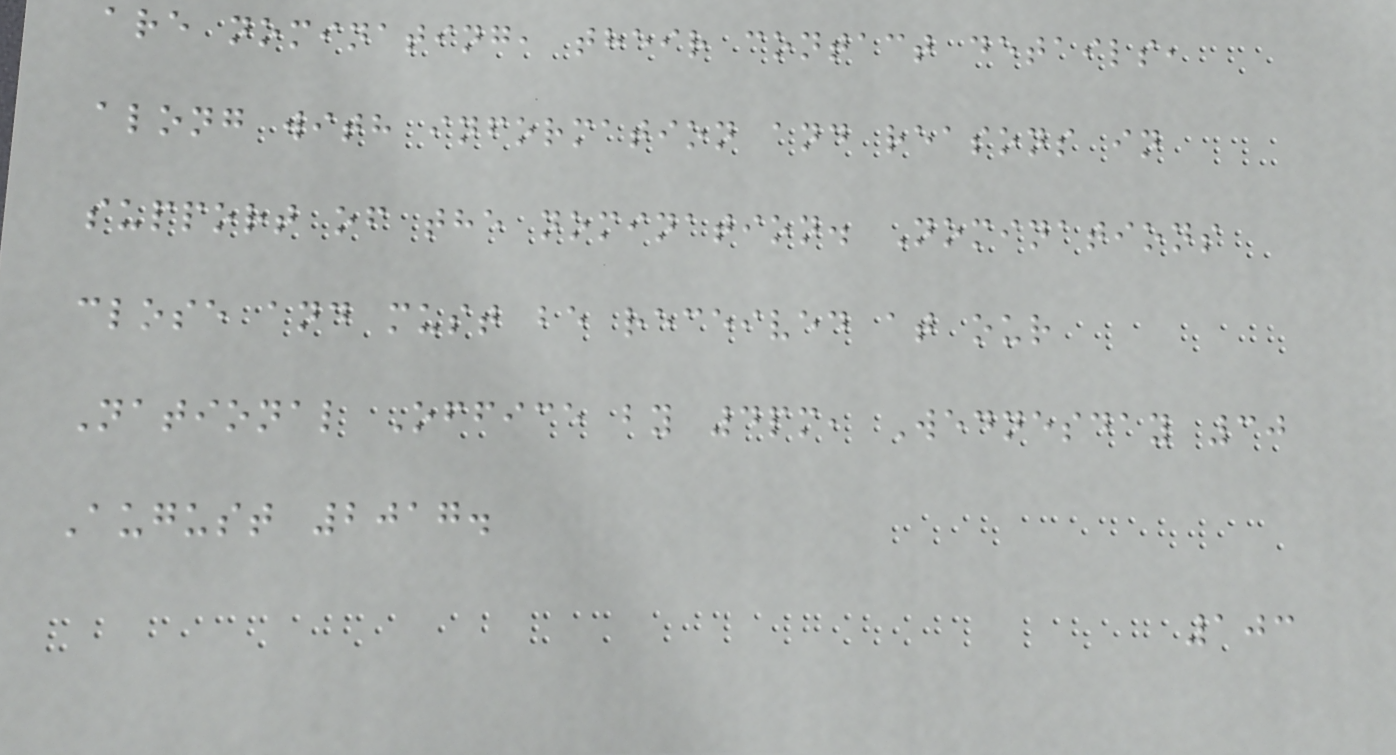are nominating, their contact details,
along with information and reasons in
support of the nomination. Nominations
close and must be received at our
National Office by 4pm, Wednesday 30
August 2017.
103
